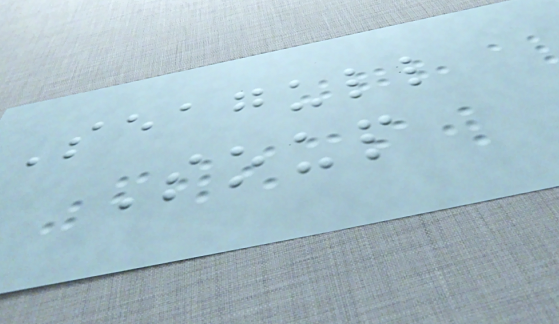Seagull
Soup
